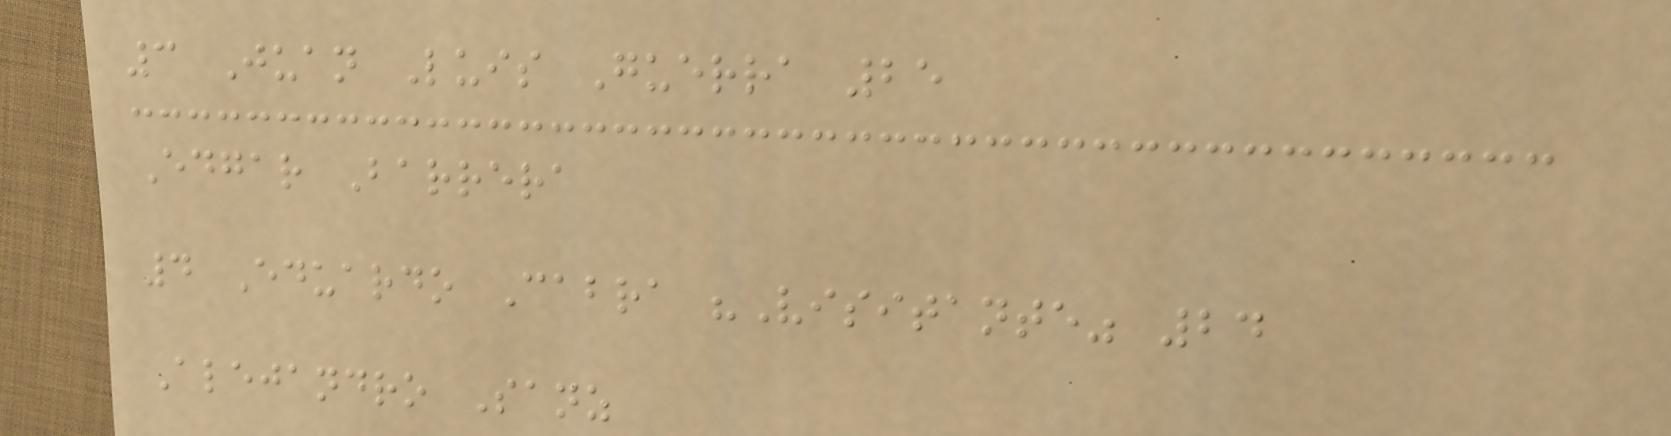3 Juan Luis Guerra 25
Edgar Barrera
4 Eduardo Cabra "Visitante" 24
Alejandro Sanz
